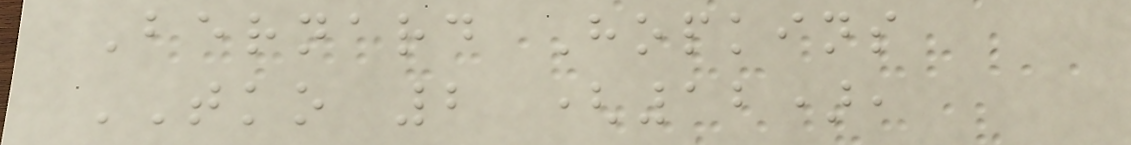Bernard Hopkins
TKO 2 (12),
